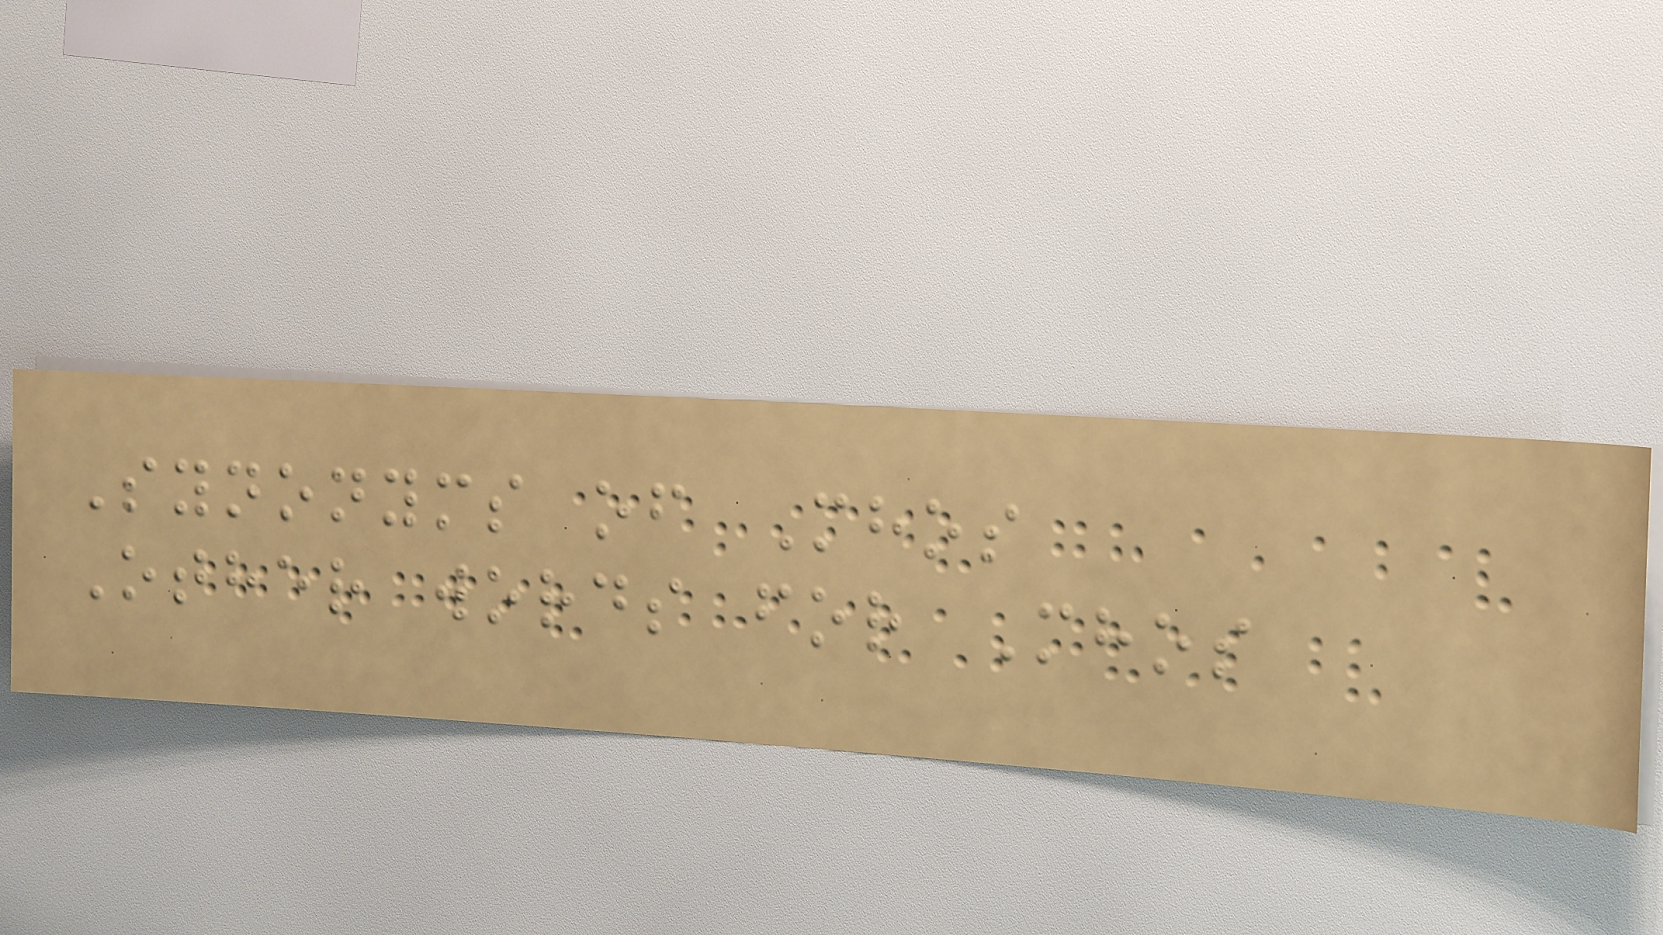Synonyms of Mhos
Other words for Mhos
